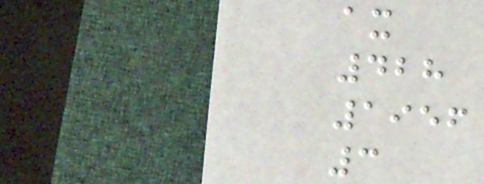ax
428
1956
3
